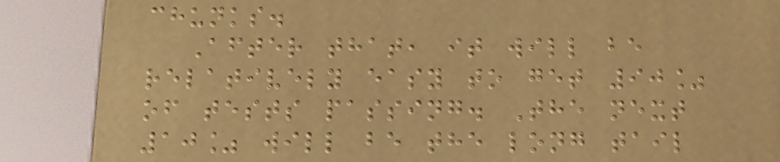chunks.
After that, it will be
relatively easy to get 90%
of tests passing. The next
10% will be the long tail
